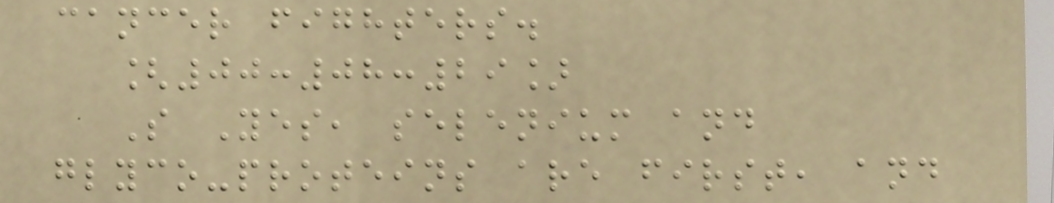cancer fighters.
[00:08:29]
S Yes, selenium and
glyco-proteins are first, and
